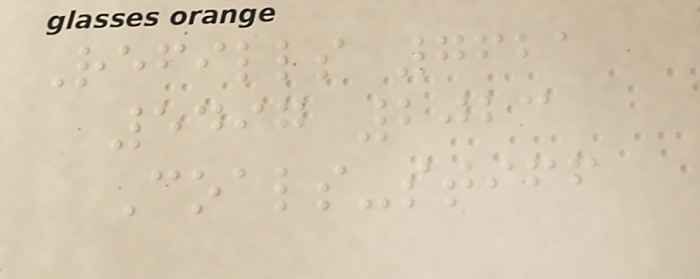Refills 7621
5497 2023
Coals-stiff
